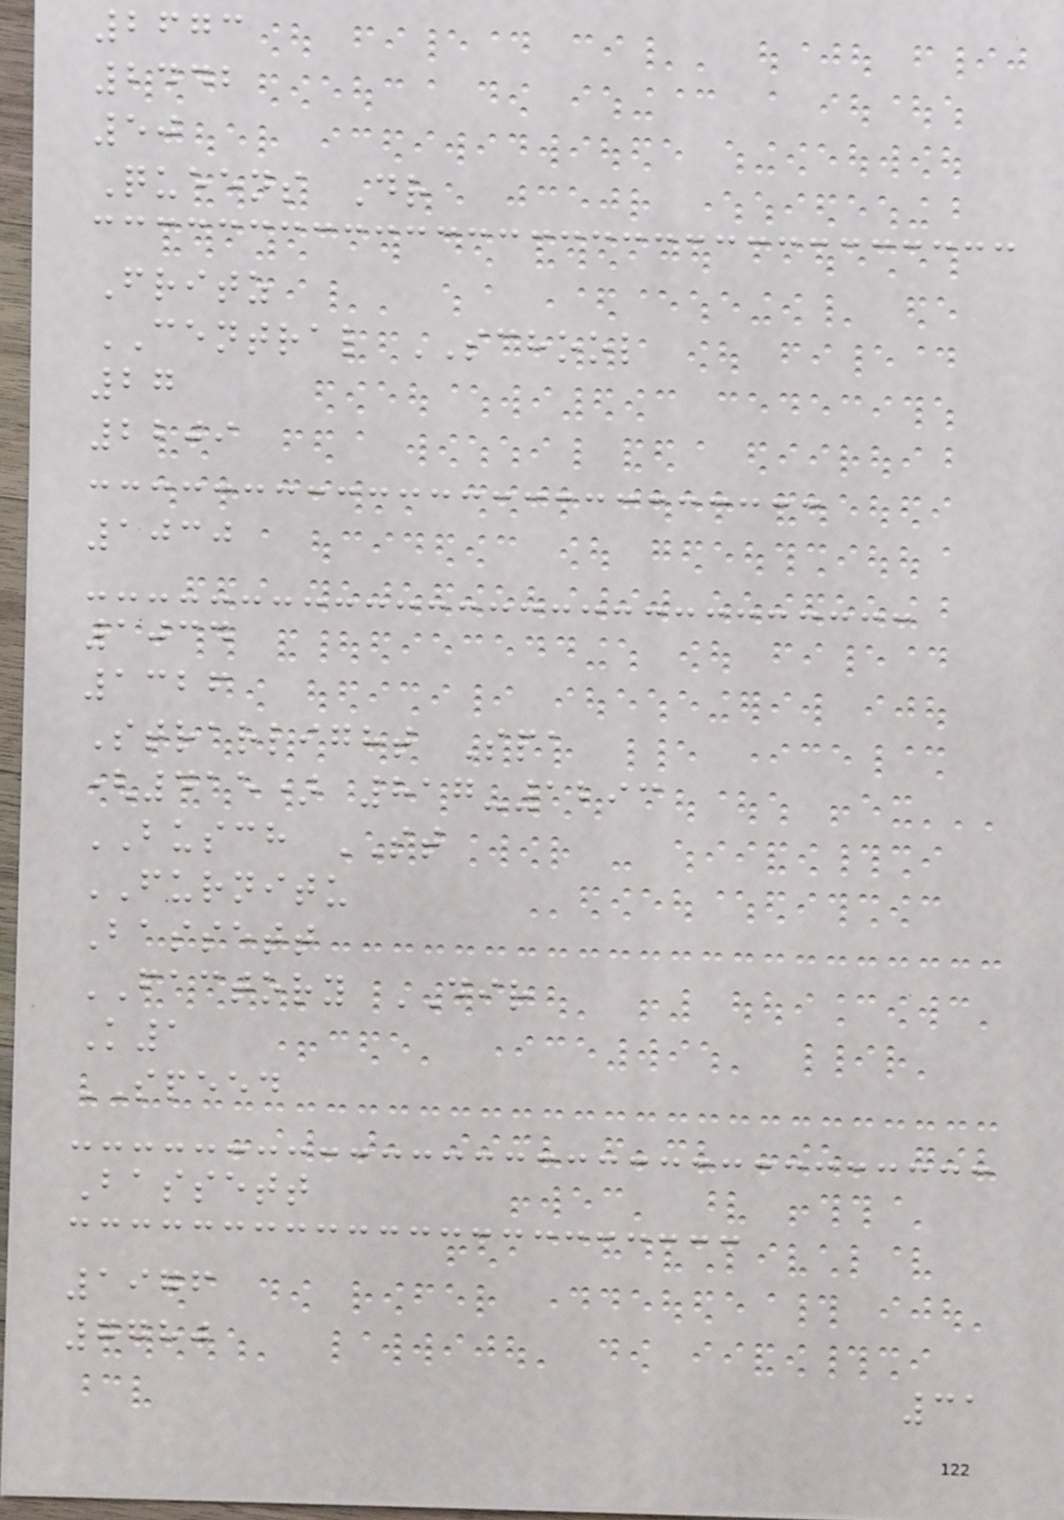2673
2442
50
Queens Dr
Fritz
CENTRAL SCHOOL
27
2209
1030
1034
1326
Strarlight Spa
(415) 817-1293
BUSCH ST
FURNITU
Bassett
FACTORY DIR
K1
SPEED
Bassett
1976
7780
31
